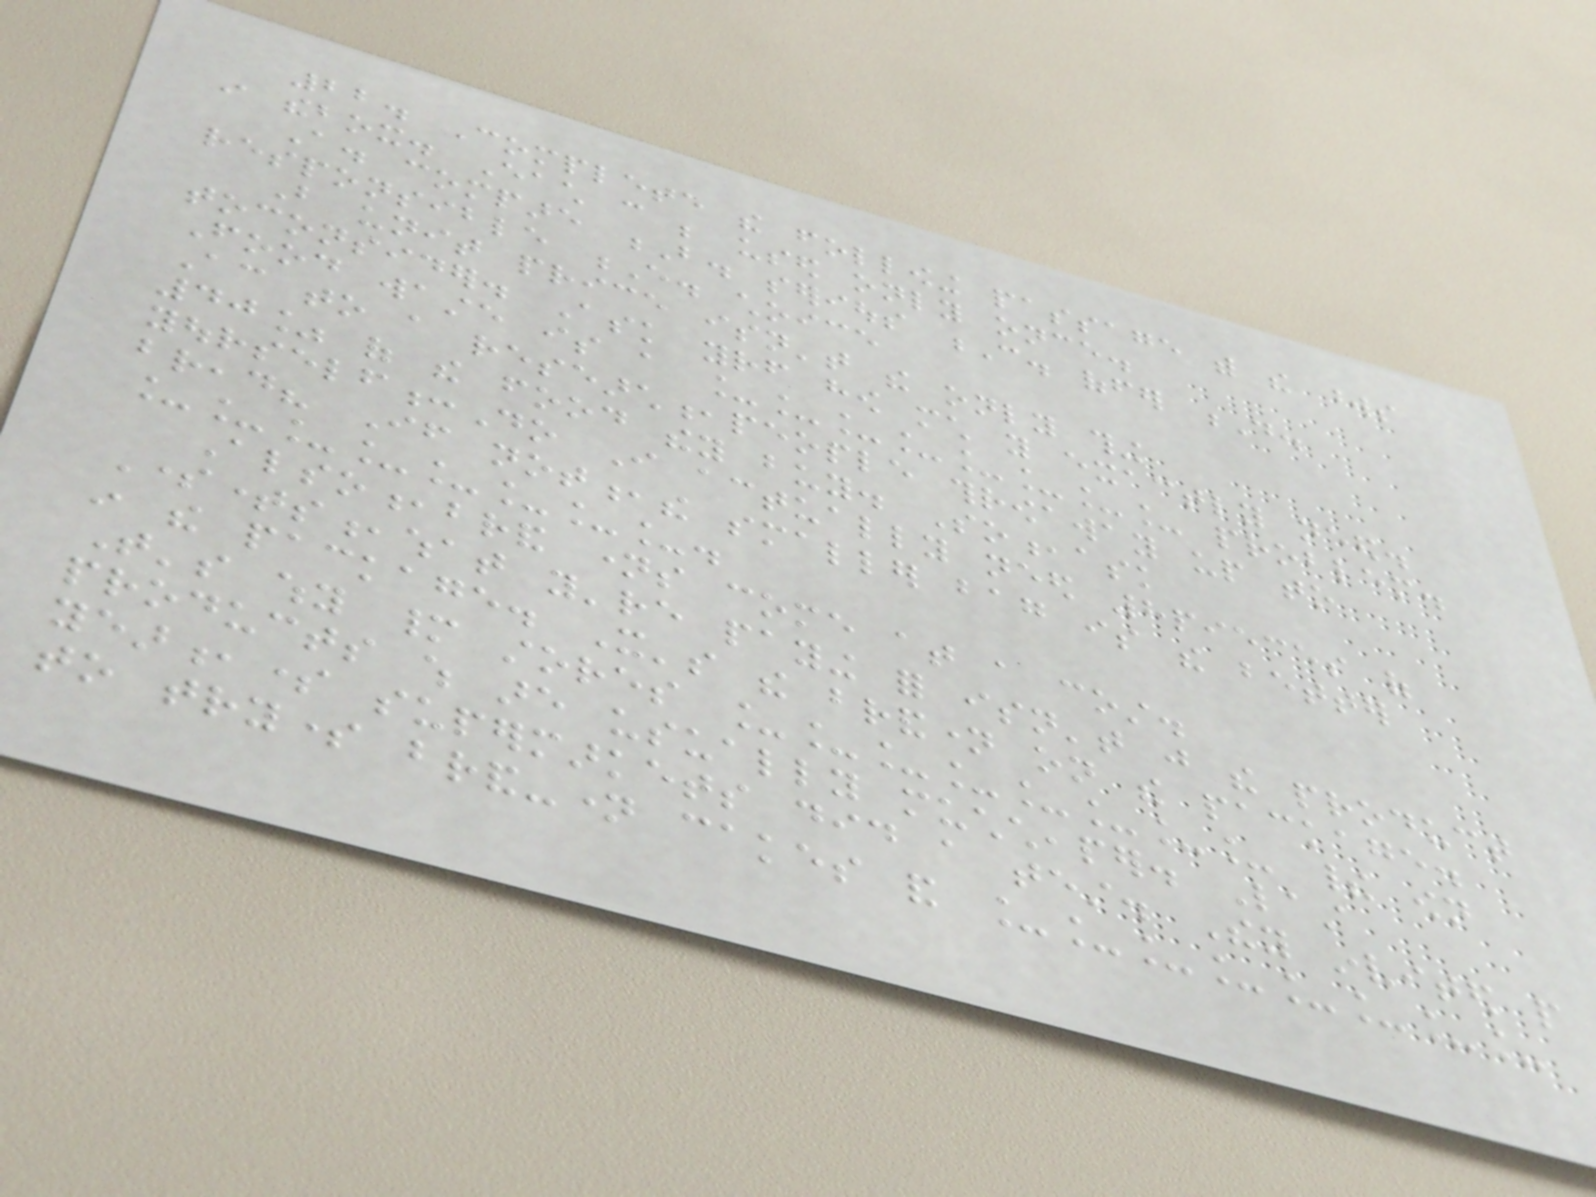22. Complete the following passage with the words
in thebox. Each can be used only once.
A. compare B. serious C. offer D.
responsible E. choice
But unit price isn't the only thing
toconsider. Ask yourself how much you exactly need.
Food waste is a ________ problem.
According to a research,people throwaway up to
40% of the food they buy. So,ask
yourself:Do I actually need 8pieces of
bread? If not,the smaller bag is the better
________.
Also,brand names come at a cost.
Sometimes,what you're paying for isn't just the product
in the package. It's the brandname on the package.
That's why many stores ________ their own
products which are usually muchcheaper. Last
year,some supermarkets did a test. They invited people
to trysome brand-name cakes and ________
